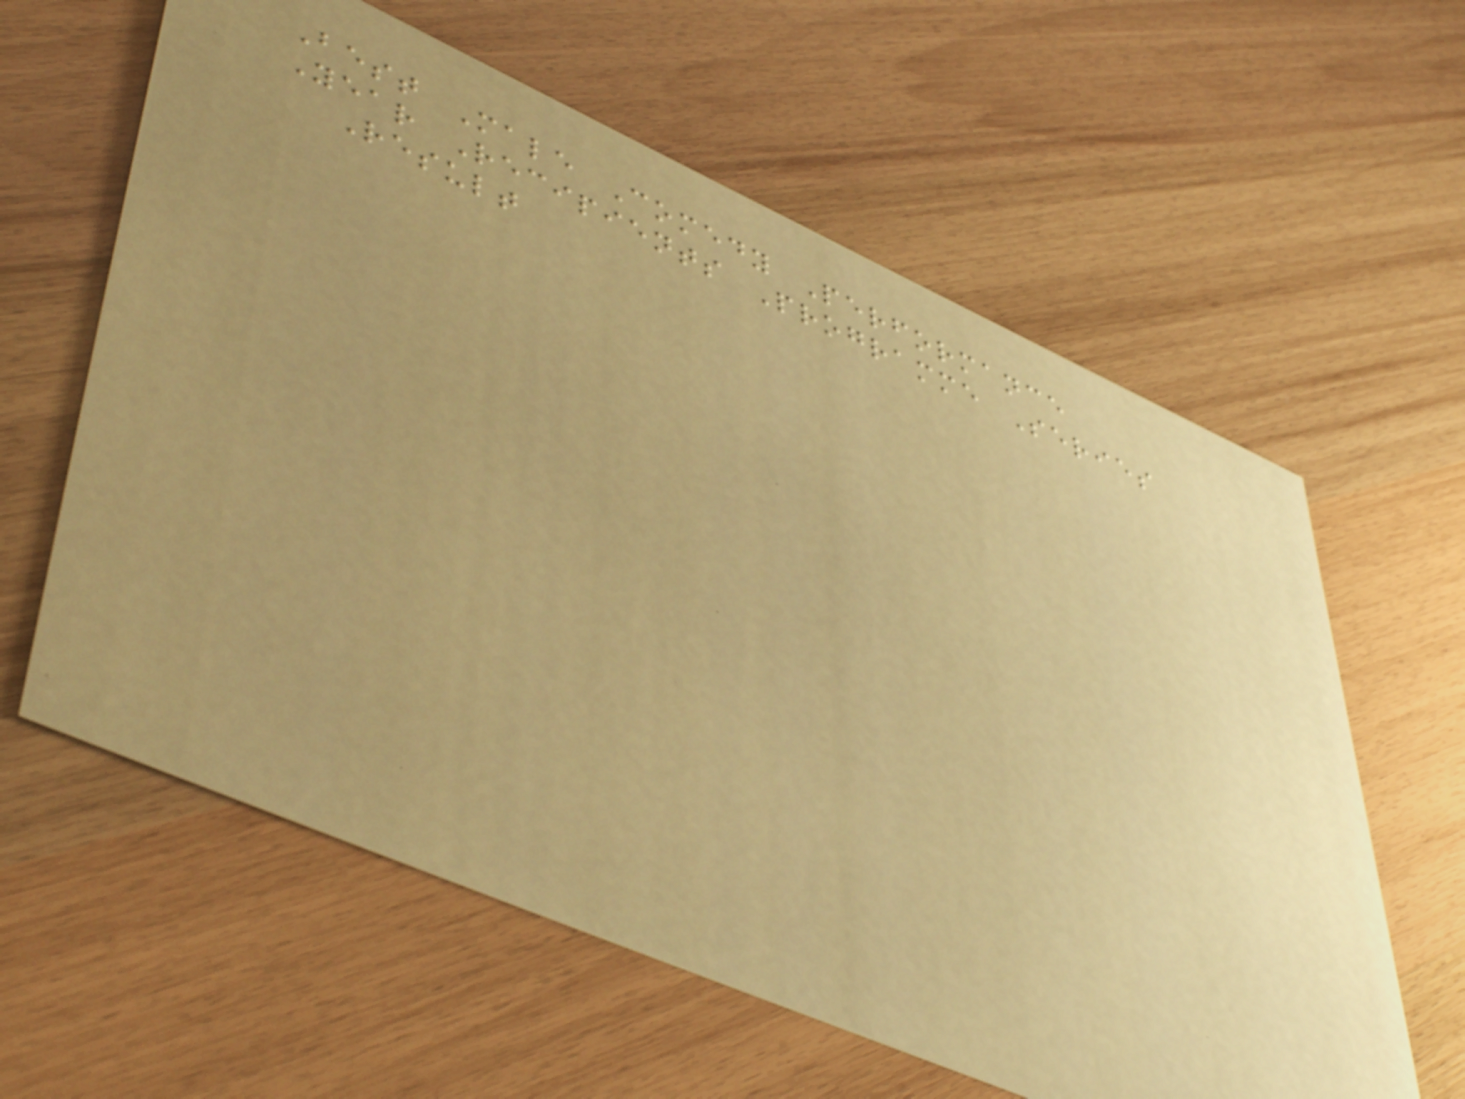Best Male Comedy Performance
Year Recipients Programme Series
Result
